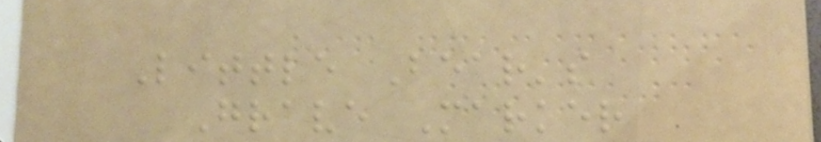Little Bear's
Grave Marker
